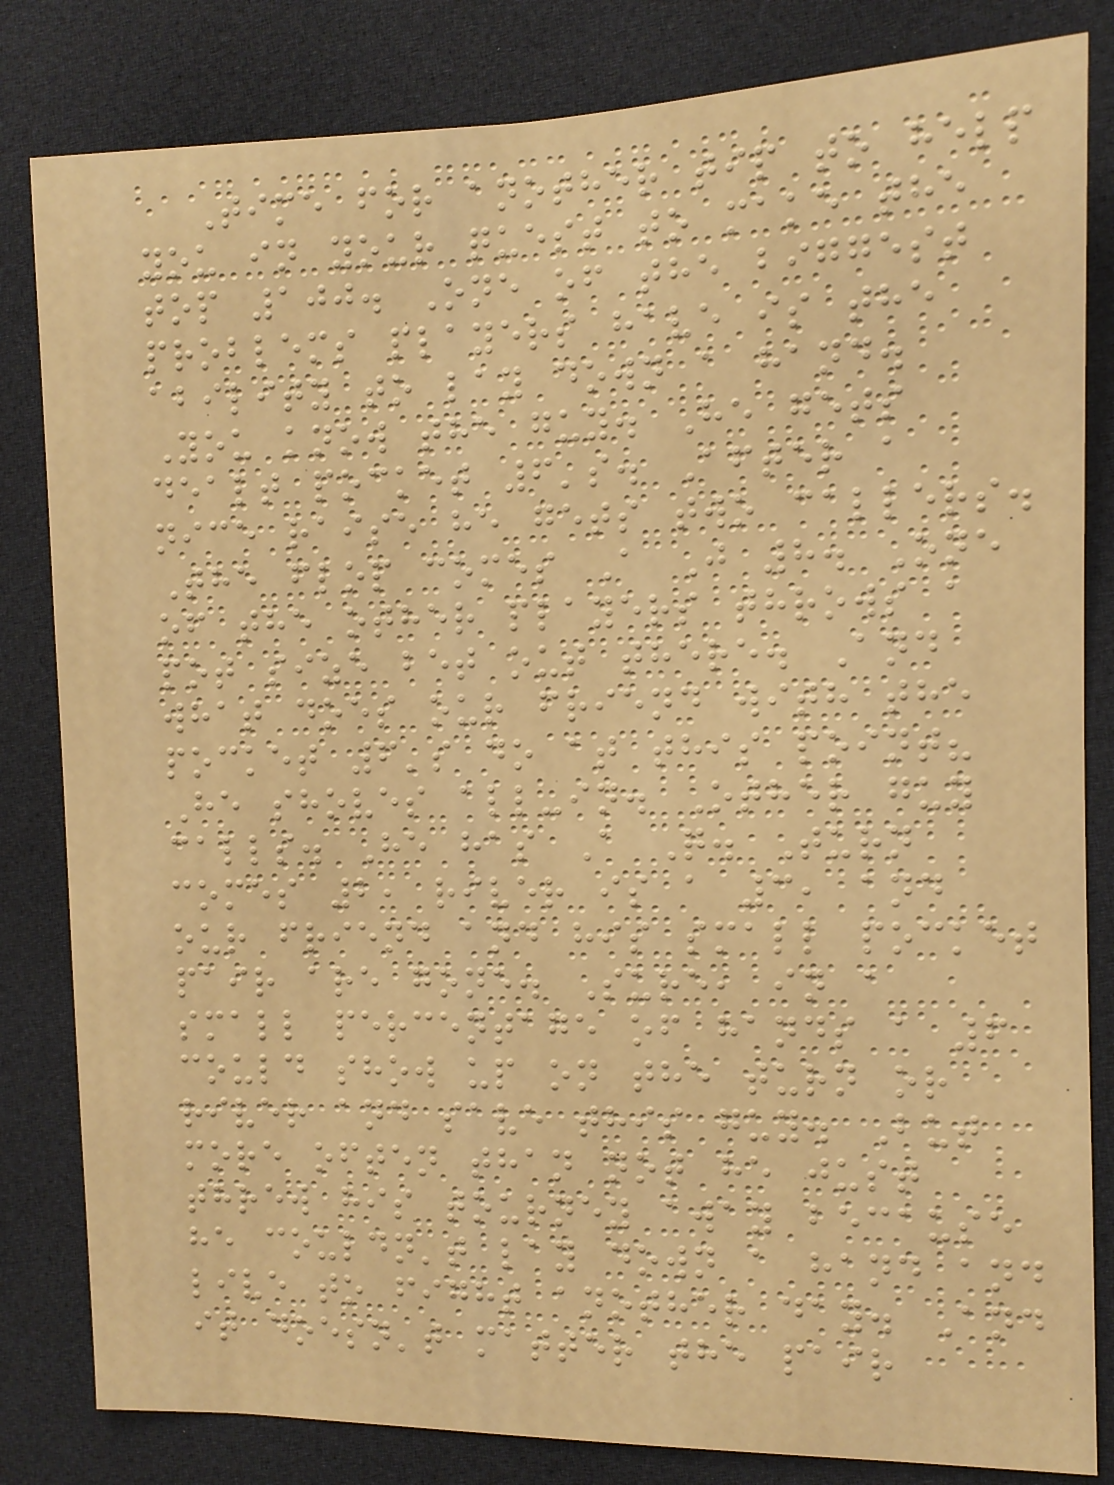Time for another tip to help
you in your quest to make the
top 100. One of the biggest
problems players have is the
ability to lay down a hand.
You know the guy. He gets
dealt pocket 6's. After a
nice raise he gets two callers.
The flop comes A J 8. One
of the other players throws a
pot size bet out there. And
what does our friend with the
pocket 6's do at this point?
He shoves all-in. Other guy
calls. He has A Q. Turn
comes 2, river is a 3, and
our friend and his small pocket
pair are gone. Sure, in a
small percentage of hands a 6
could show up on the turn or
river and save this guy. But
more often than not he just
threw his tourney away because
he couldn't lay down a hand and
live to fight another day. And
it doesn't matter the pair
